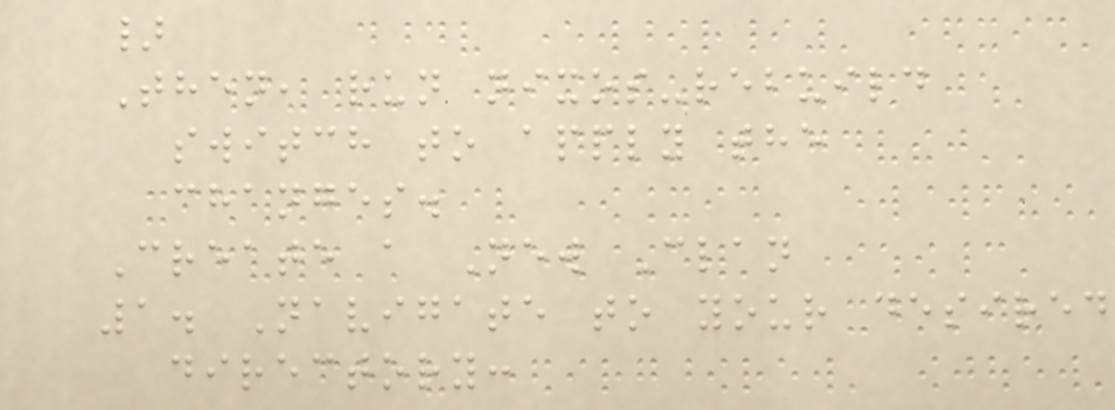}
Then, run nixos-rebuild
switch to apply the
changes.
Create a New Clan
1. Navigate to your desired
directory:
